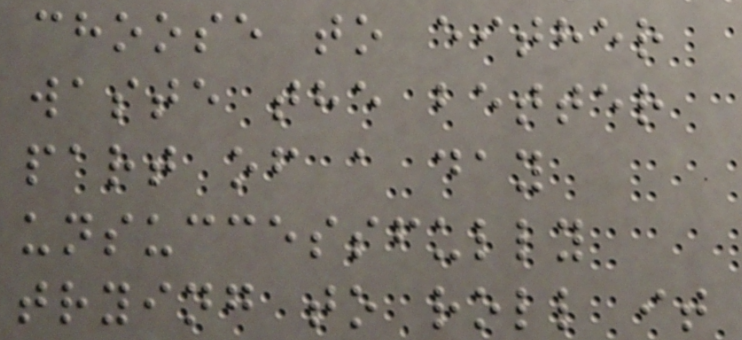choose to either
waste the better
part of a day
unsuccessfully
trying to roll it
